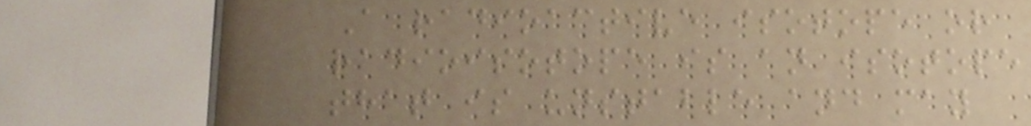A radioactive isotope or
radioisotope is an isotope
that is unstable and may
